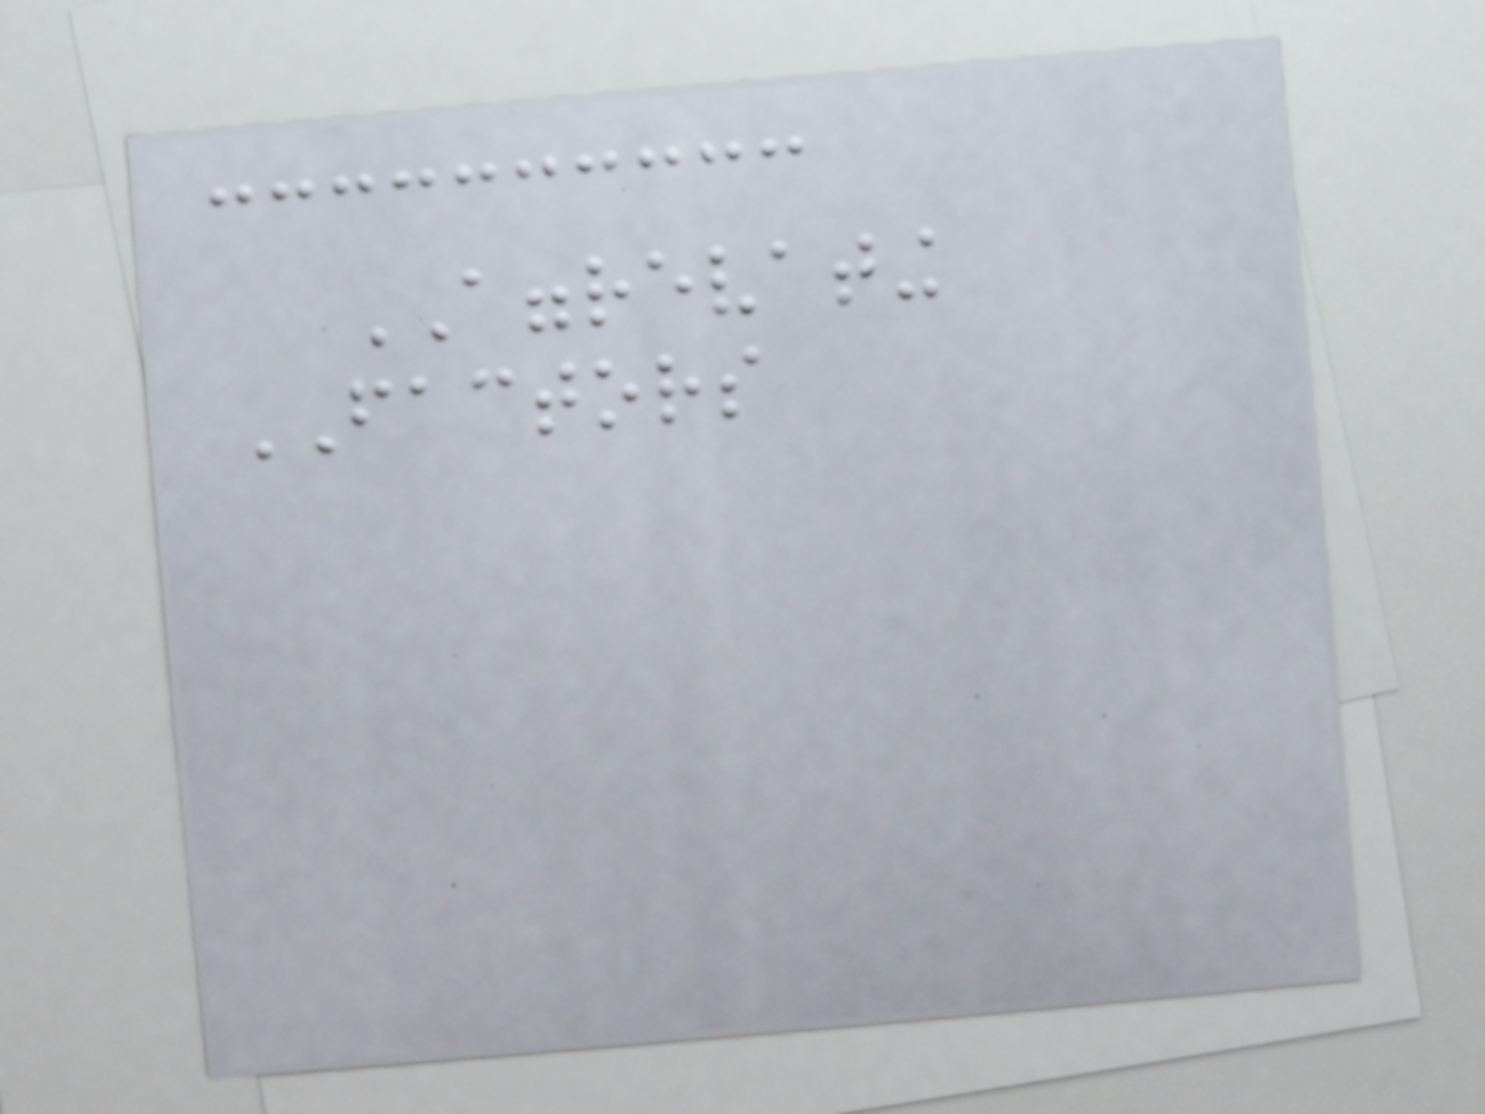AGGREVATING
FACTORS
